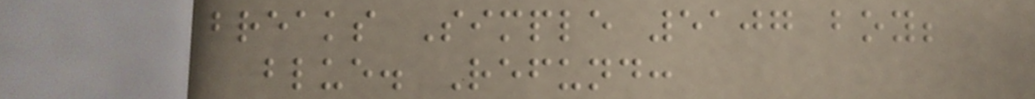breaks Simple 5107 boy;
blue. Refund:
